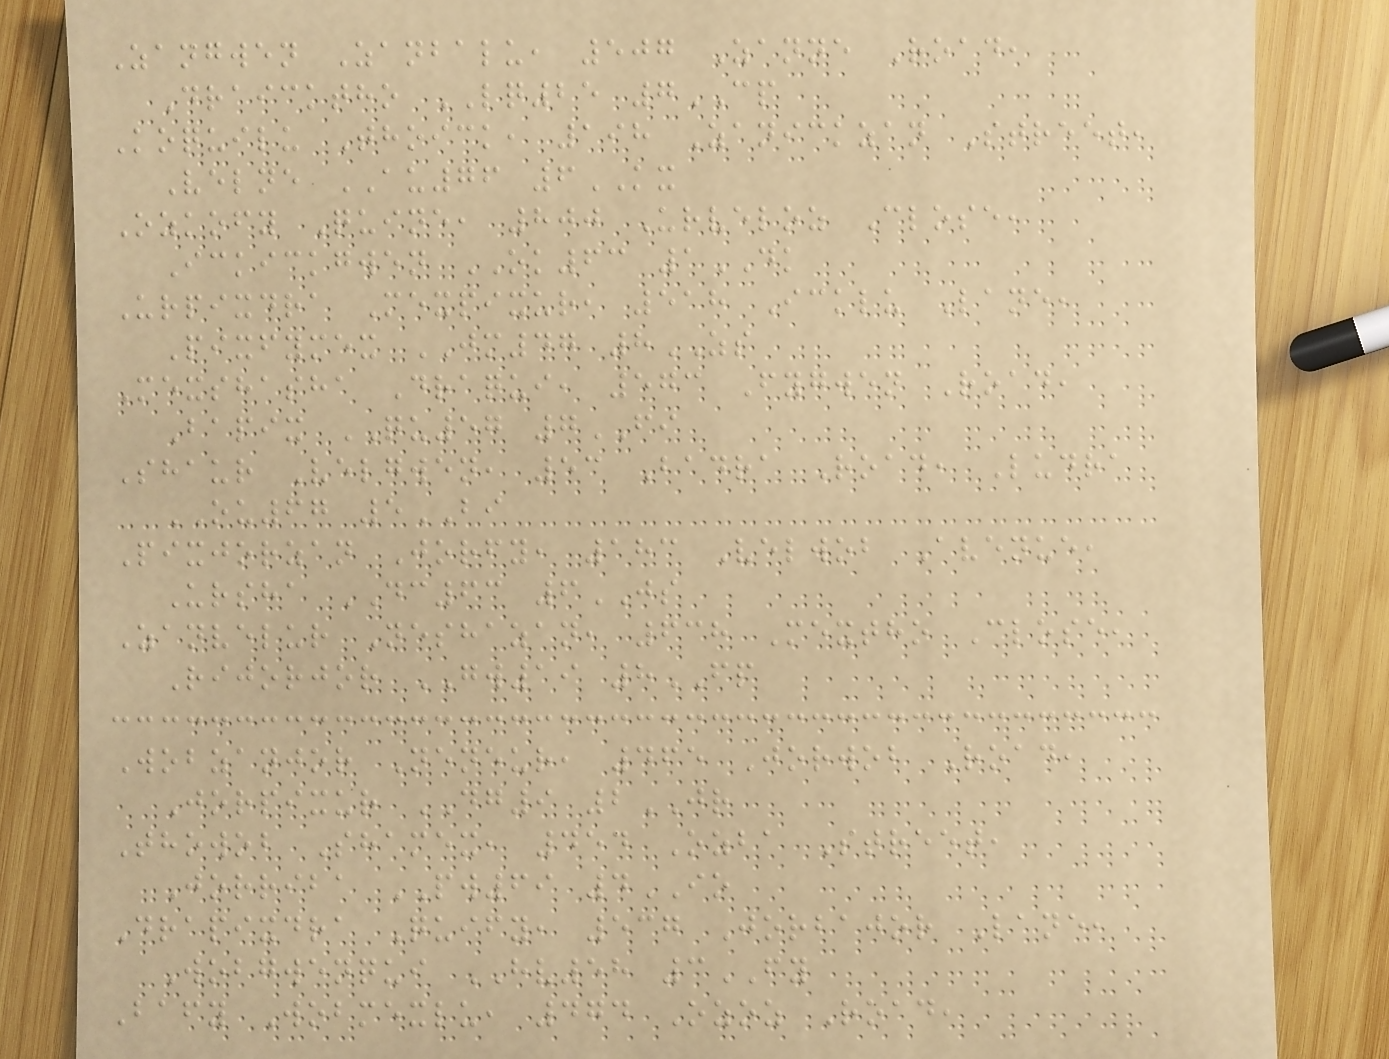Zangwen Zanbalu, 507 Zanne Road,
Draicktho LQ25 7CP
Koquilu Thoick, 198 Zanickzan Street,
Velne AU76 6KX
Ozkofy Quine, 800 Urveloz Close,
Ickickgwen OK63 1DK
Urpixdra Mexpixur, 518 Icklu Lane,
Pixfymex JM47 8ZS
Mexshasha Draqui, 573 Fygwen Road,
Bapix QU57 7FI
Shaur Velgwen, 53 Badra Road, Ludra
OU67 5BI
Pixjorzan Jorfy, 183 Velwob Avenue,
Ursha DC63 6JS
Zanvelur Neshazan, 638 Mextho Close,
Rijorjor GW19 8FP
Wobzanjor Neneur, 465 Jorwob Road,
Jorpixur DG9 2JR
Thowob Shamex, 454 Ozba Street,
Jorriba PW69 4IO
Drapixdra Quify, 537 Jorbajor Lane,
Wobgwenqui HV58 3FY
Bafy Wobmexlu, 474 Ozoz Road,
